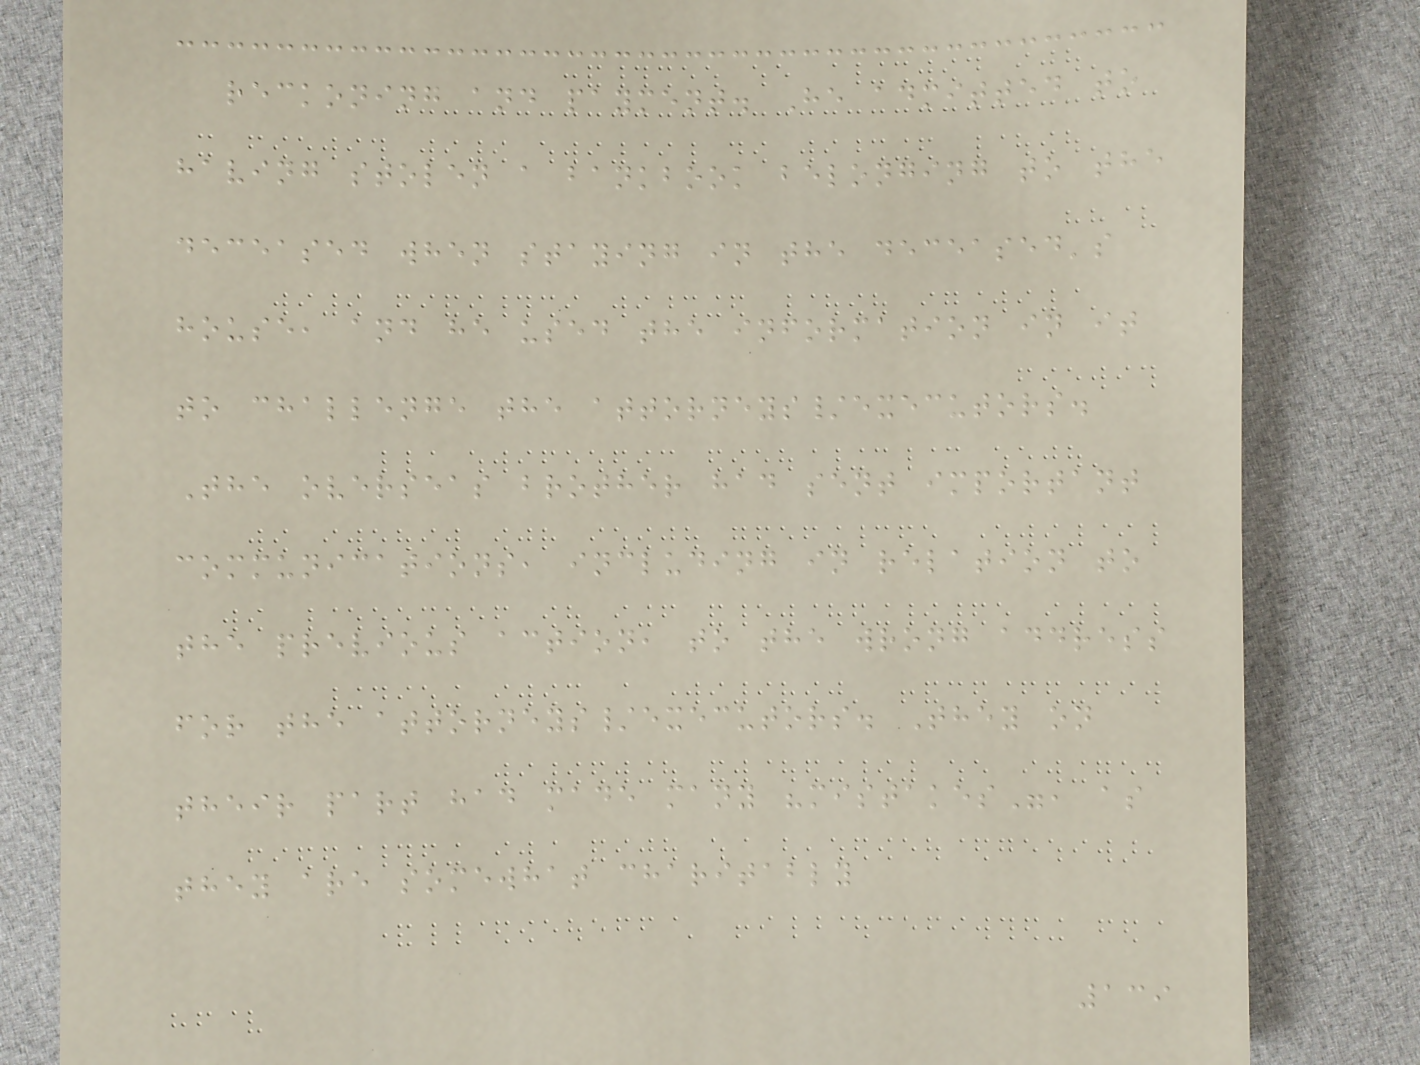reckoning and payment. He admitted to
having stolen a bankbook belonging to the
deceased when staying in the deceased's
house, and he used the information in it
to challenge the attorneys/executors.
The overseas brother had sent important
communications, including in relation to
the previous action, to the wrong address
for the attorneys/executors. They on
their part had made many "mistakes", as
they are somewhat charitably
139
